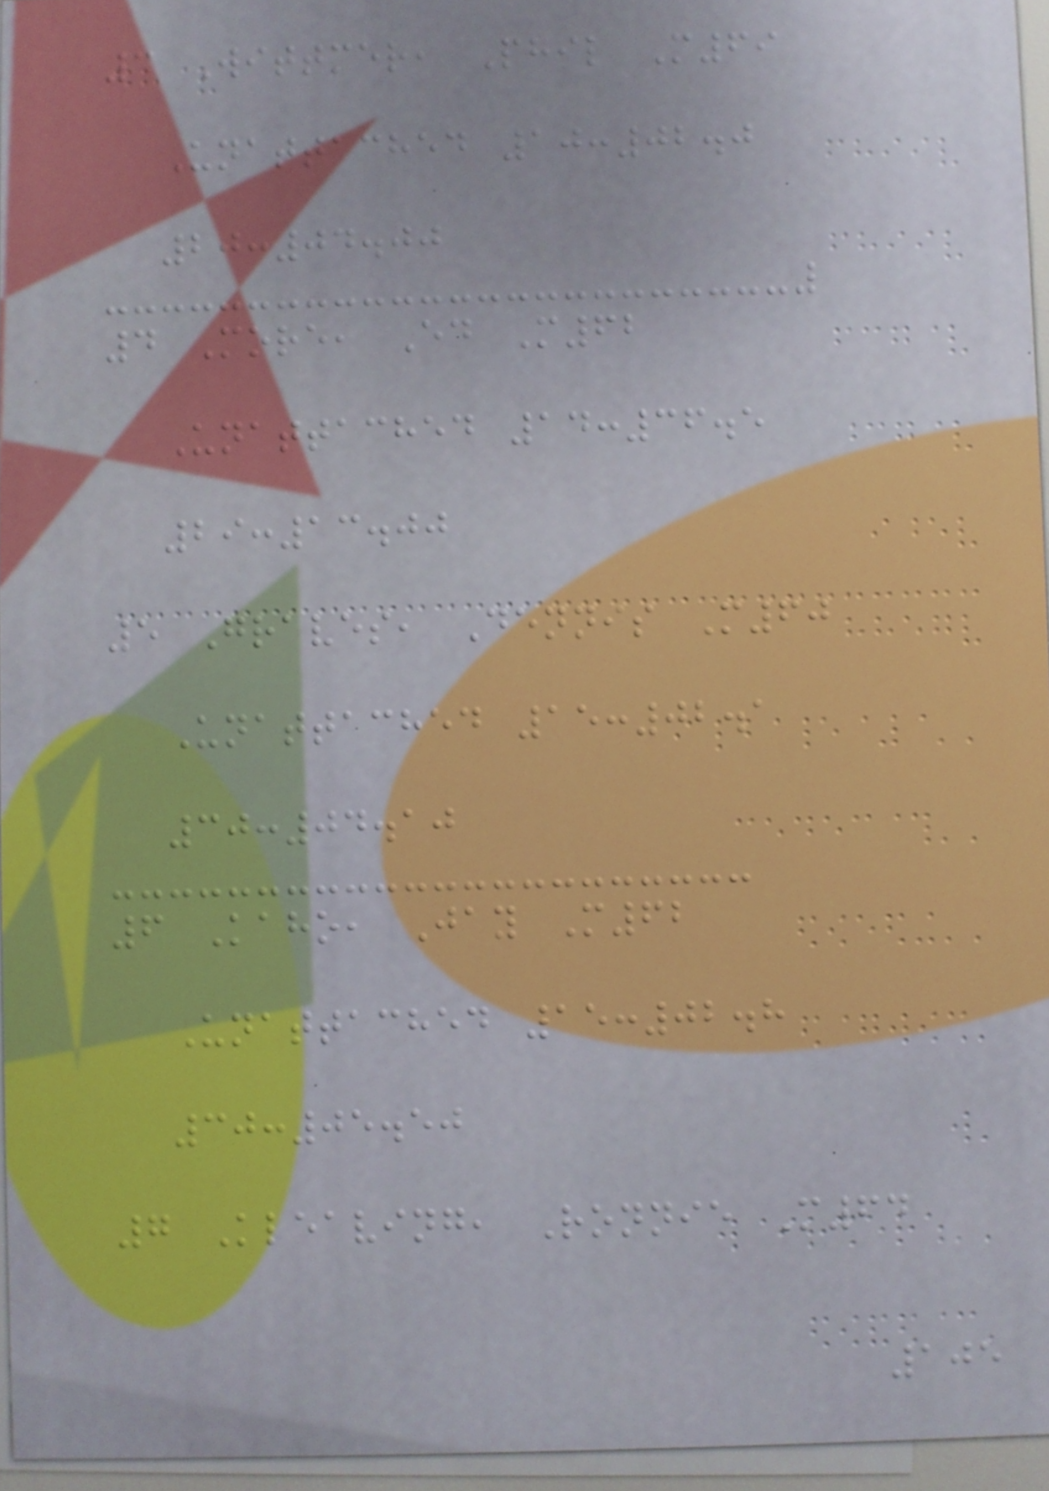3 Wittmer, Phil M69
Unattached 10:02.0
20:04.00
4 More, Ed M62
Unattached 14:36.5
29:13.00
5 Graves, Dennis M60
Unattached 15:02.1
30:04.10
6 Kaho, Jay M62
Unattached 15:02.8
30:05.50
7 Kleaving, Ronnie M64
105
